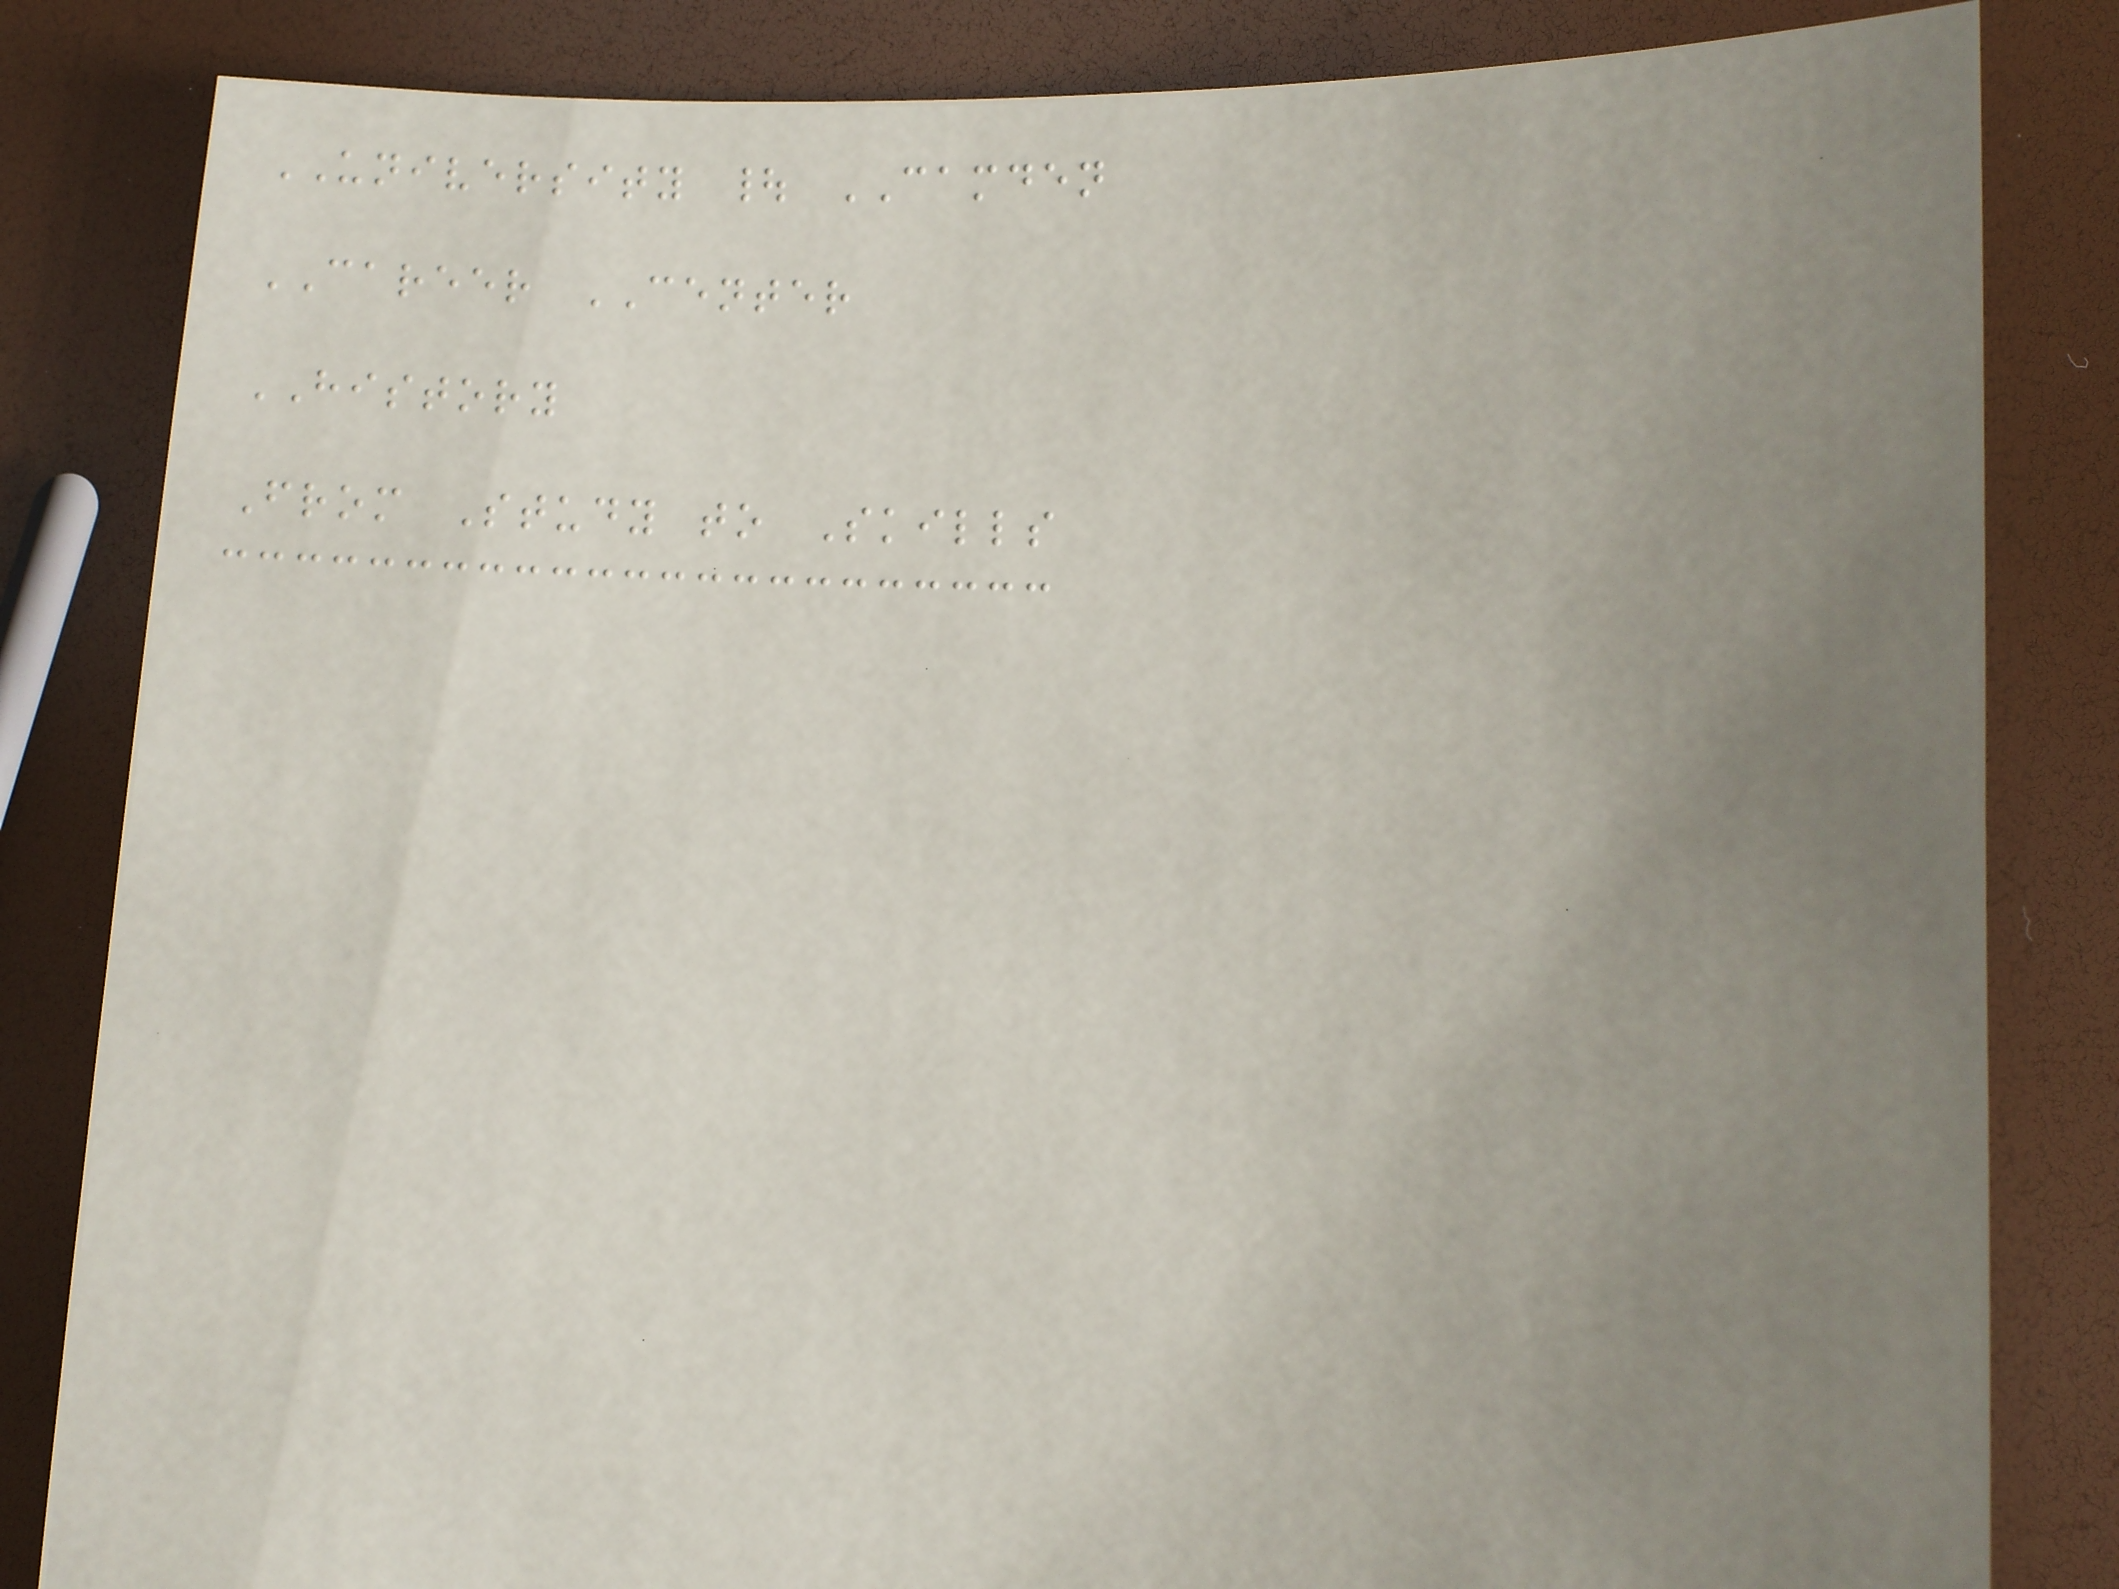UNIVERSITY | CAMDEN
CAREER CENTER
HISTORY
From Study to Skills
